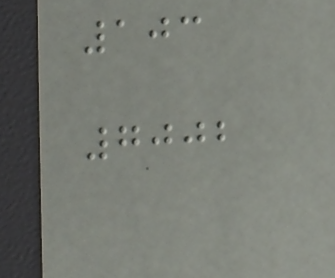103
7002
